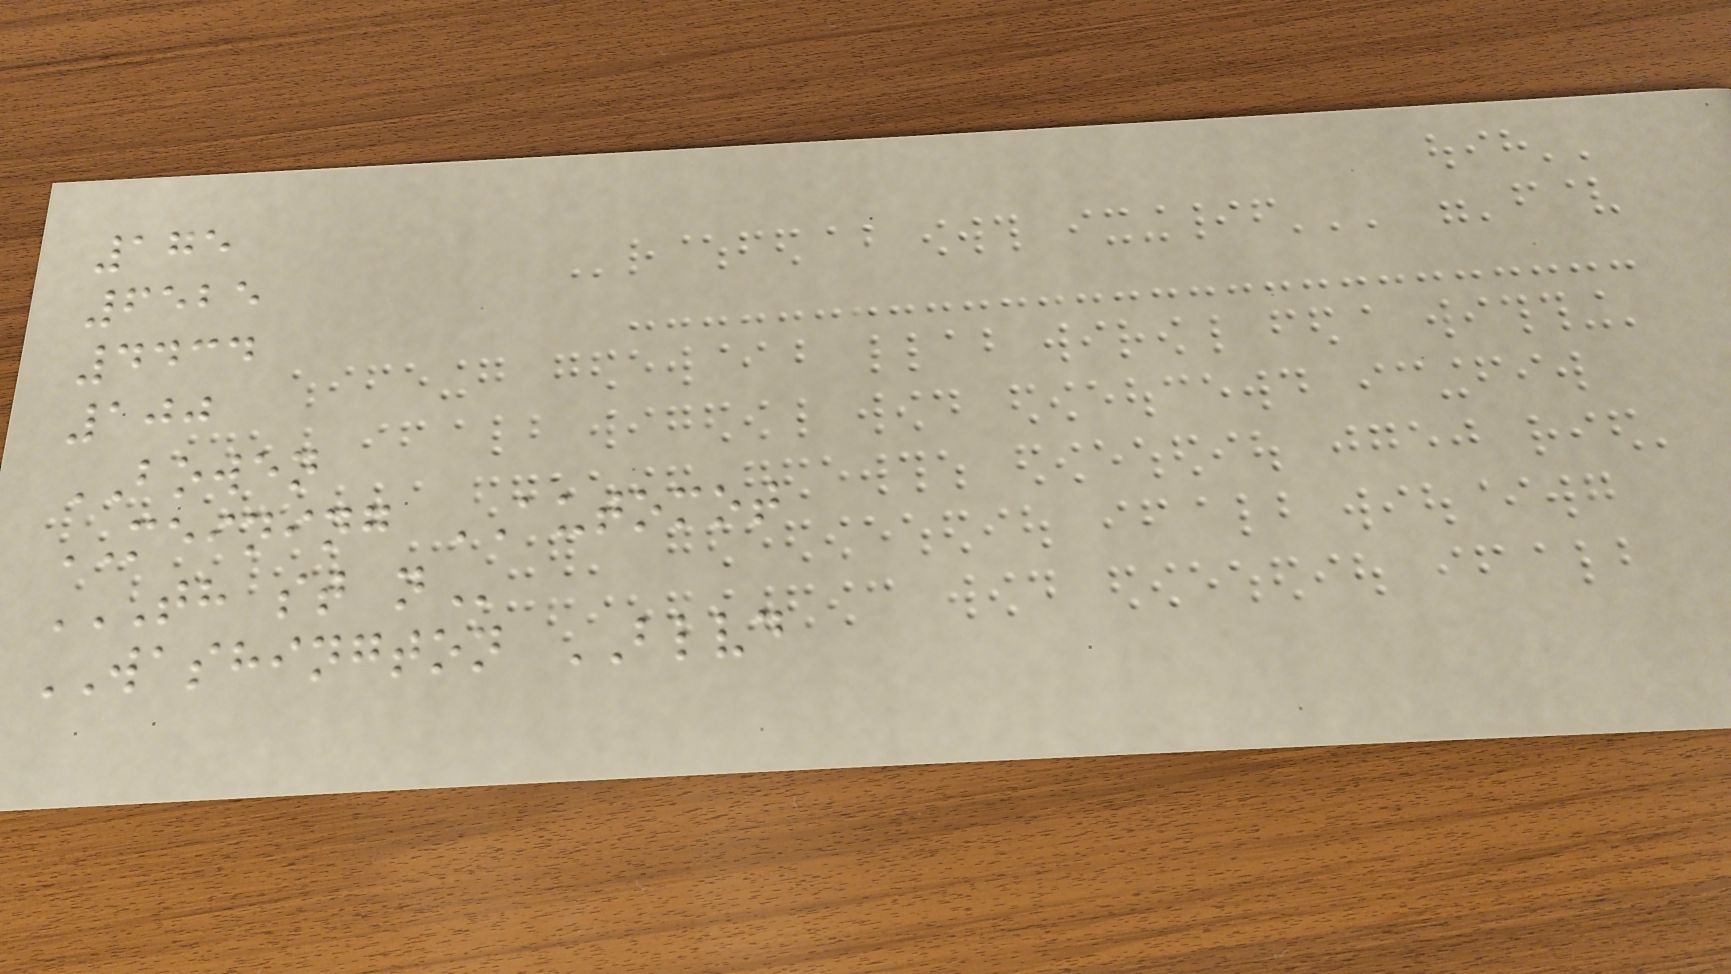175
6525
4434
100
BOWEN
MEINING AUTOMOT
TH ST N
WASHINGTON BLVD
